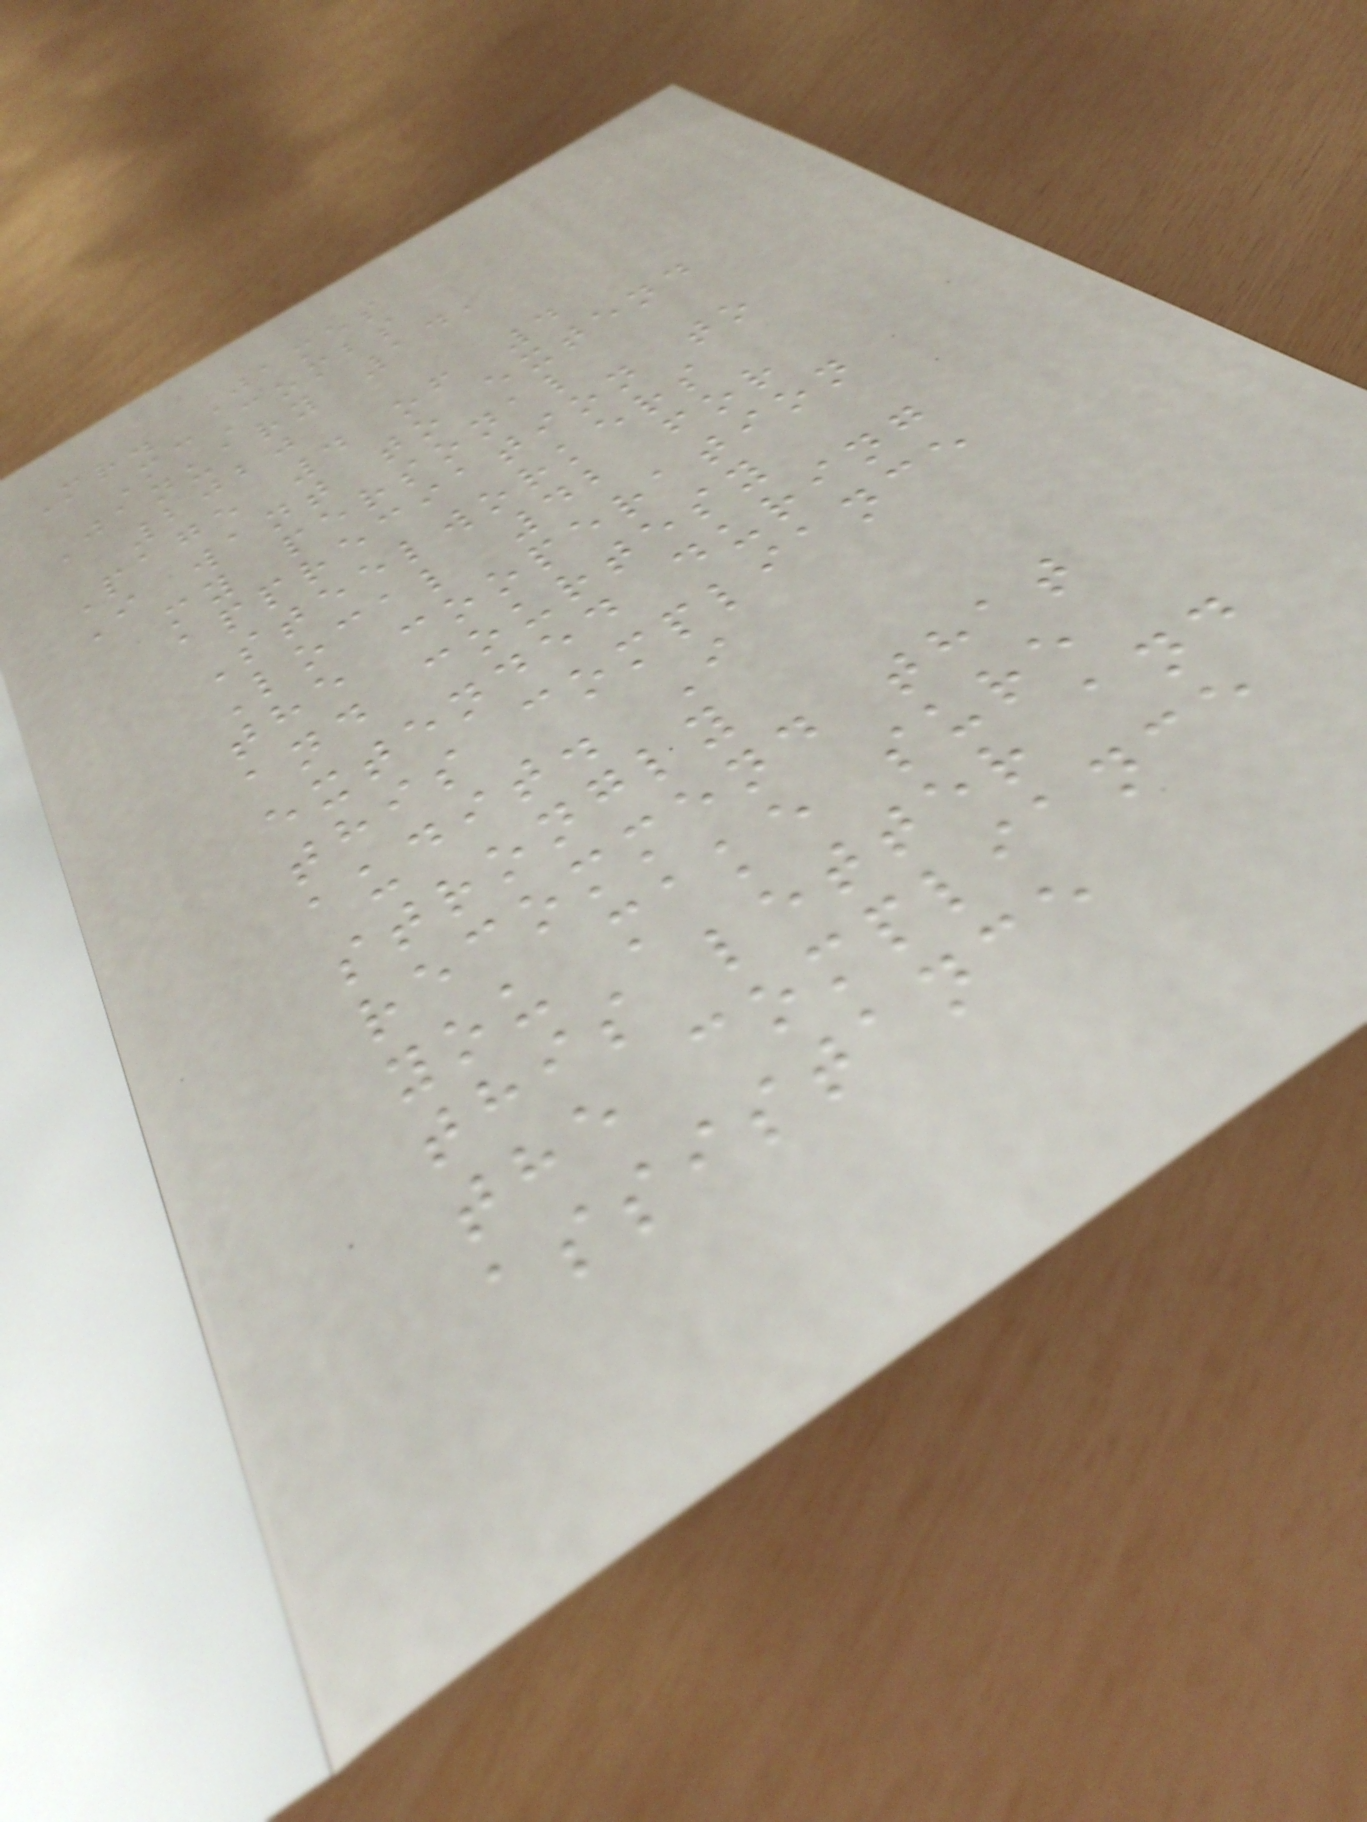Mr. James
McCombs
January 14,
2020
Page 4 of 4
I want to extend
my personal
appreciation to
Steelworkers
Local 42 for
the cooperation
and courtesy
extended during
this compliance
audit. I
strongly
recommend that
you make sure
this letter and
the compliance
assistance
